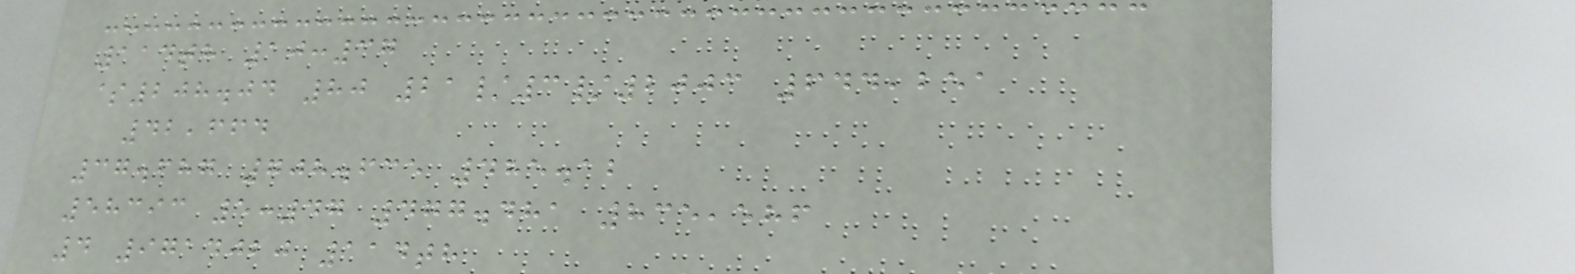114th 10:37
$208.04 80 21/3/2003 644,251
42,664
37.687 708.635 485.12
58393 5:47 477.481 835,586
4 9714020 114th
